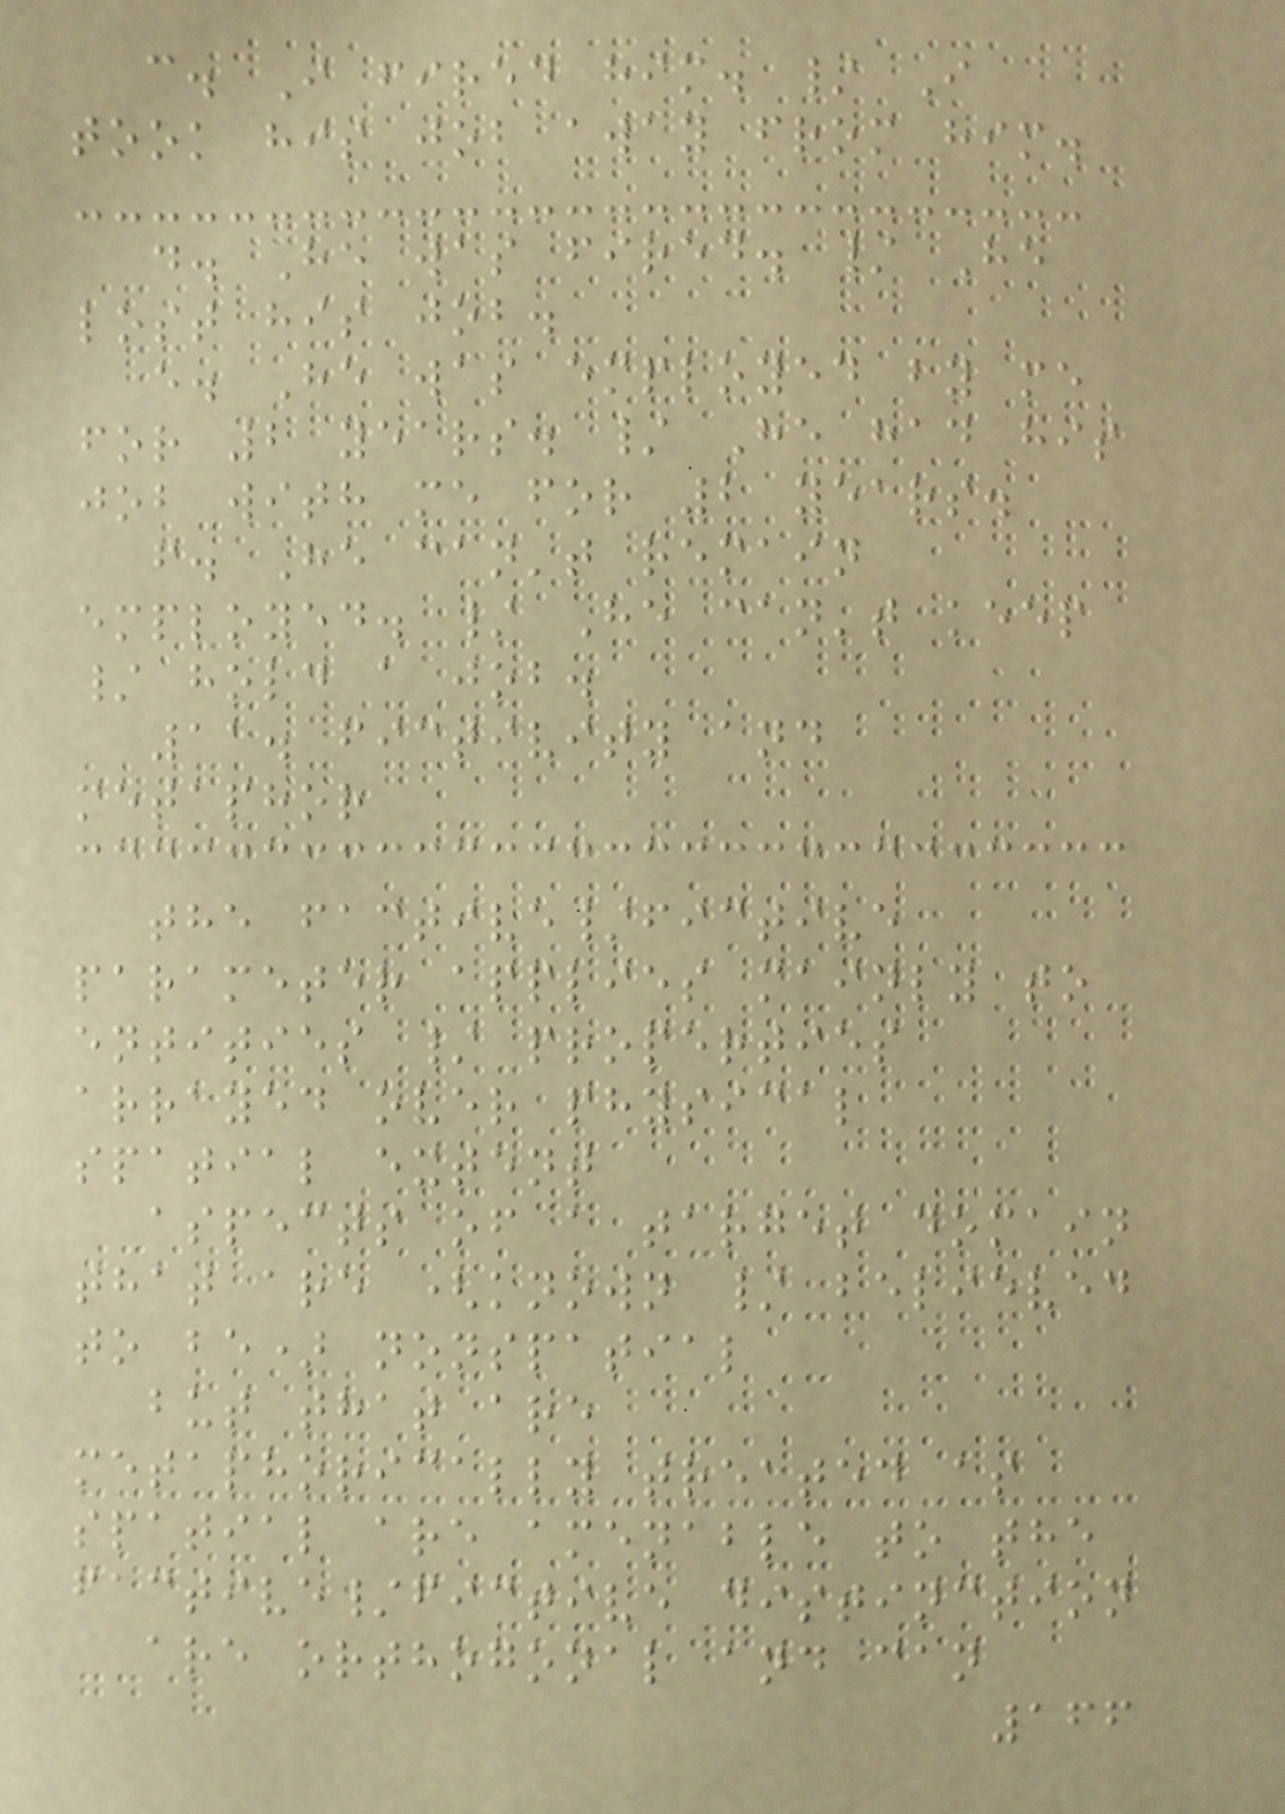c. I fired him. / I
took his job away from him.
d. He was fired. / He
lost his job.
e. He was employed by me
for 2 years. / He had his
job with me for 2 years.
f. He can't remain
employed. / He can't keep
/ hold a job.
11. fictivity and
metaphor
the factive/fictive
parameter applies mainly to
entities / properties
arrayed over physical
spatial extent
aspects of a target domain
that are (known / believed
to be) nonspatial
but that are
metaphorically treated as
spatial are amenable to the
factive/fictive distinction
are orthogonal and can
166
